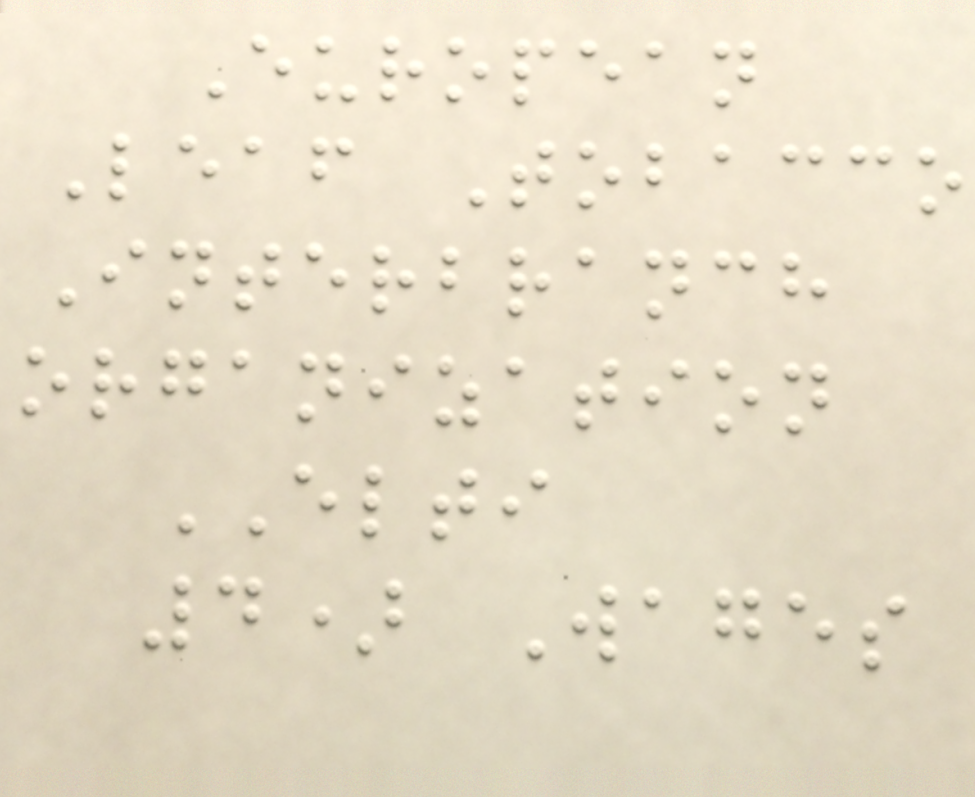European
Leaf Tobacco
Interbranch
organization
ELTI
4) Wages
